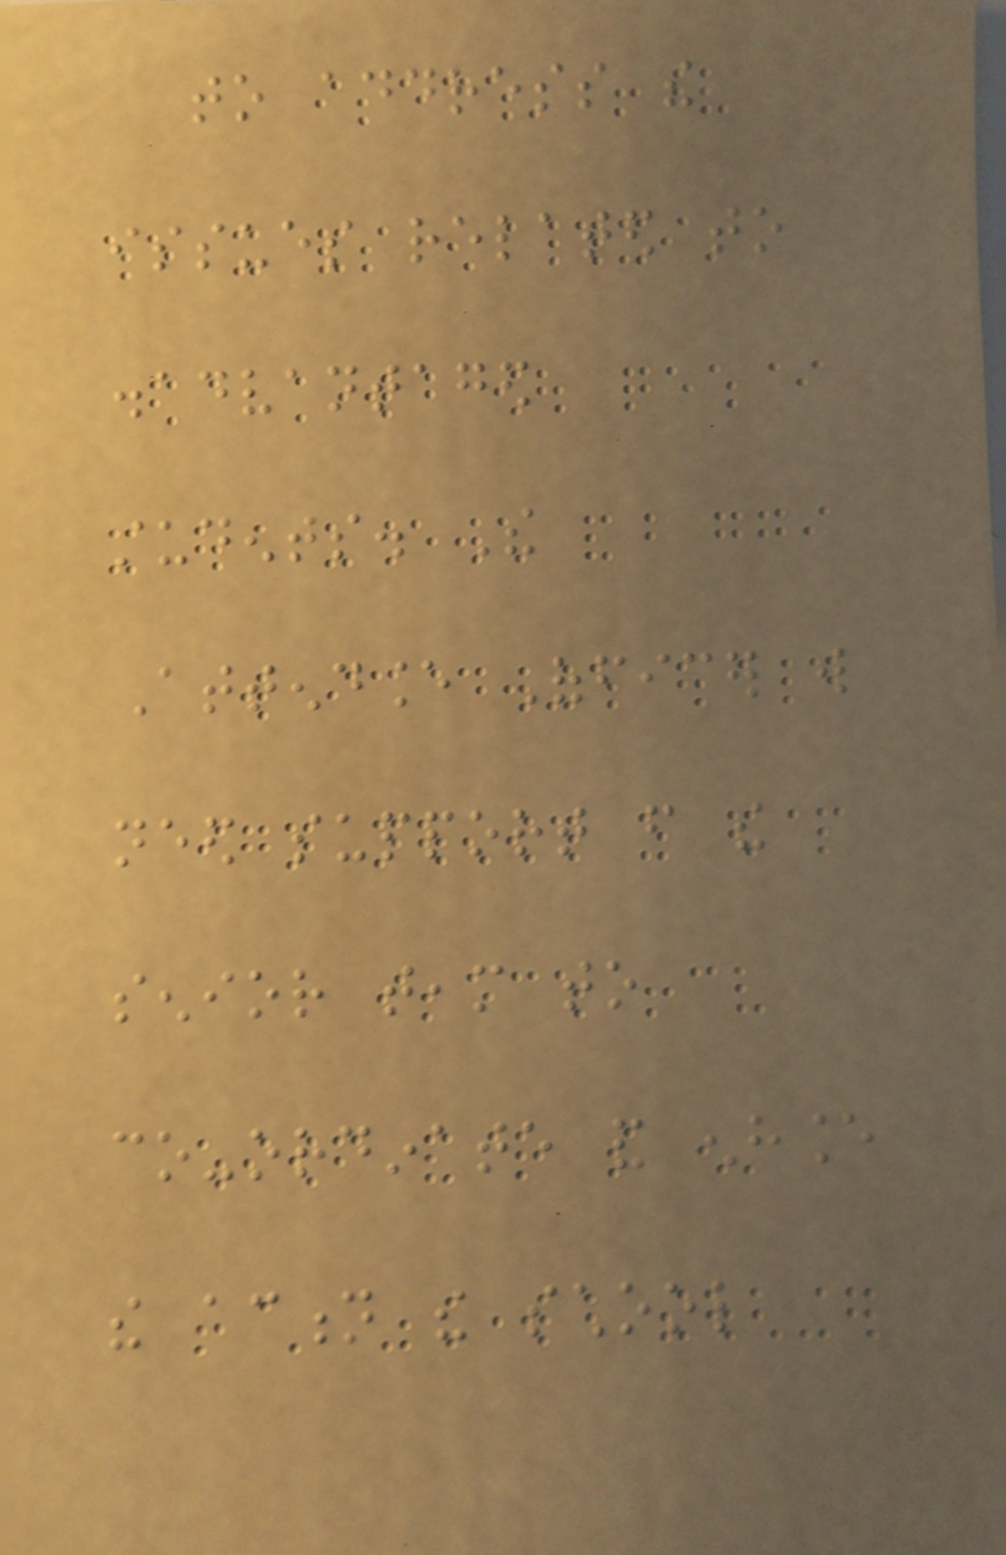to address the
issues related to
disadvantaged
students. The
Attendance Officer will
need support from the
senior team to
co-ordinate and enhance
the action the school
